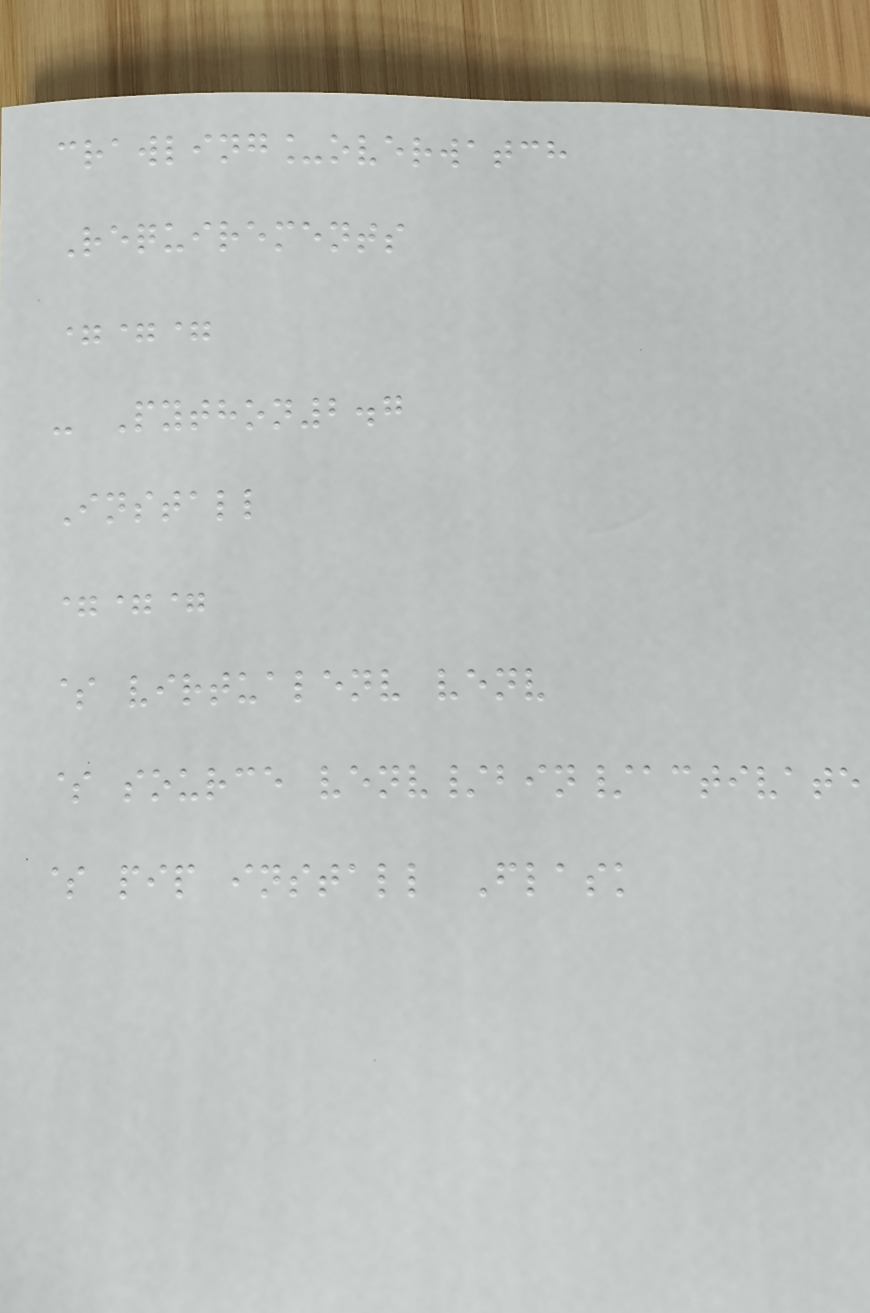crawling_overwatch
Requirements
===
- Python2.7
Install
===
$ virtualenv venv
$ source venv/bin/activate
$ pip install Flask
